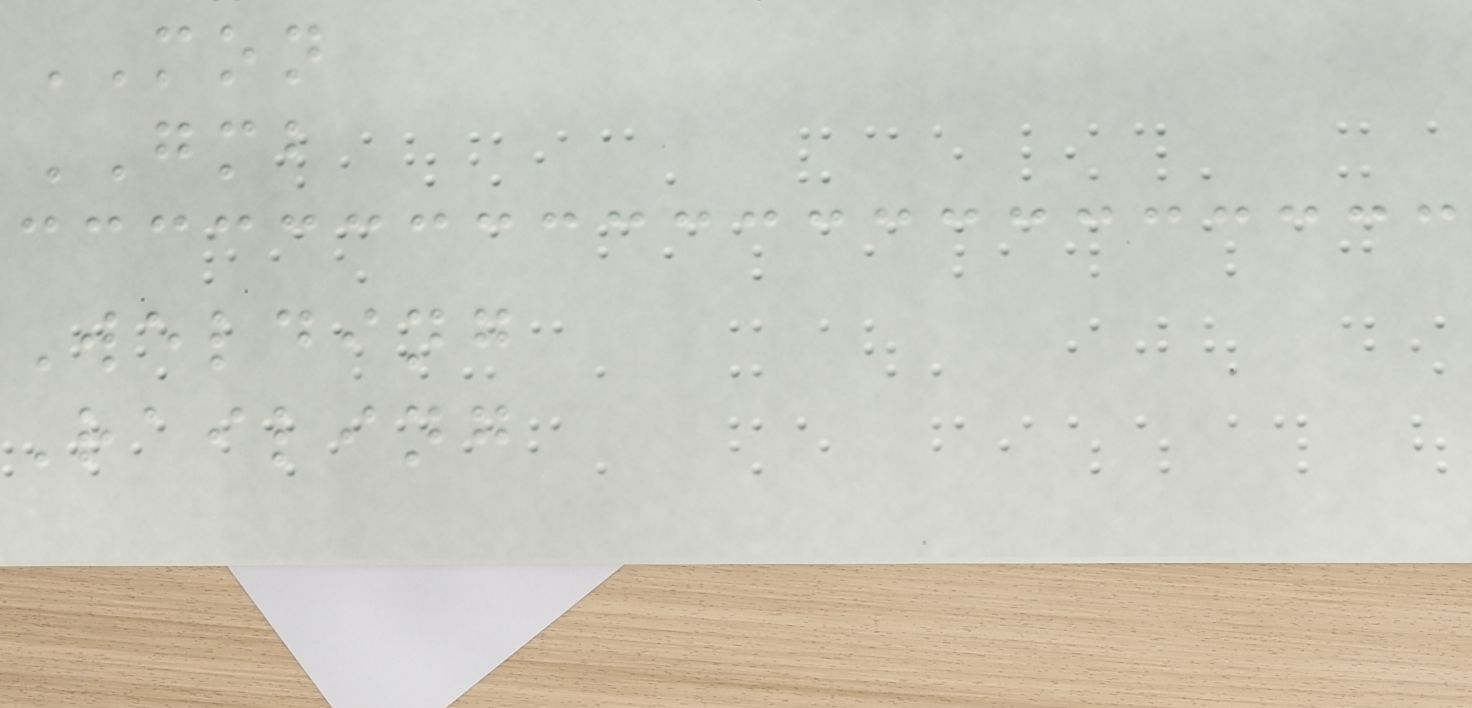MON
GMB
Welding
Railing
